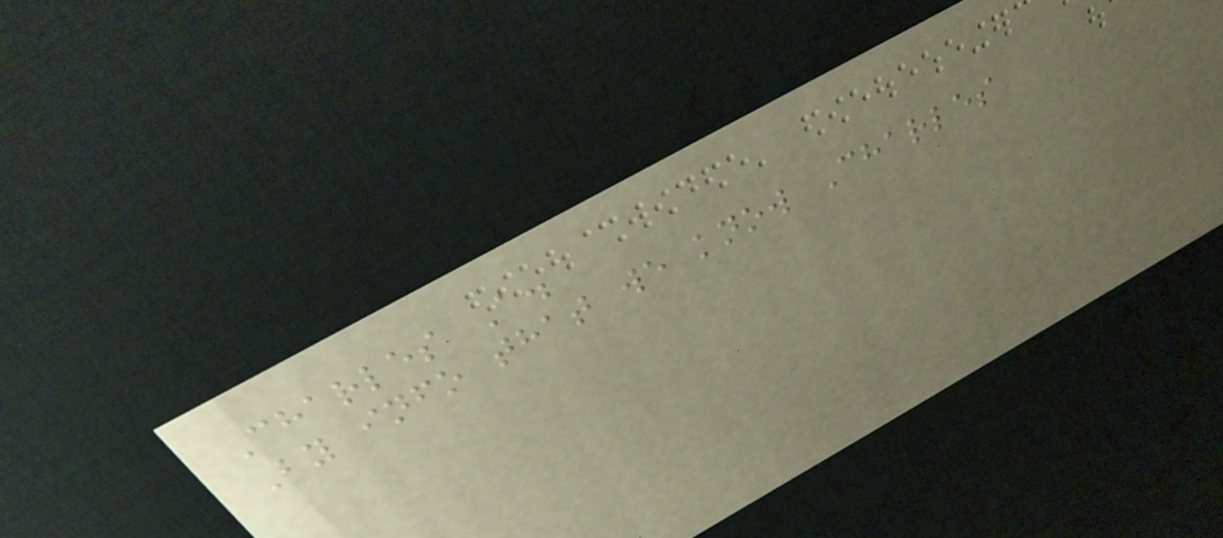Charles A.
By info that we know Charles
